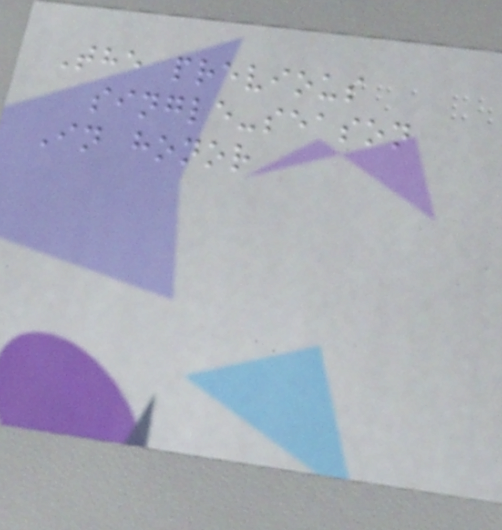The previous
single-season
In honor
